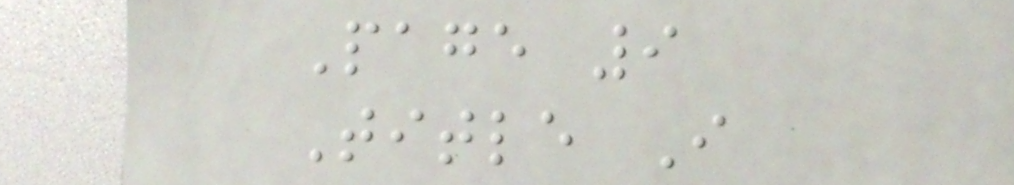Page 9
Title I
